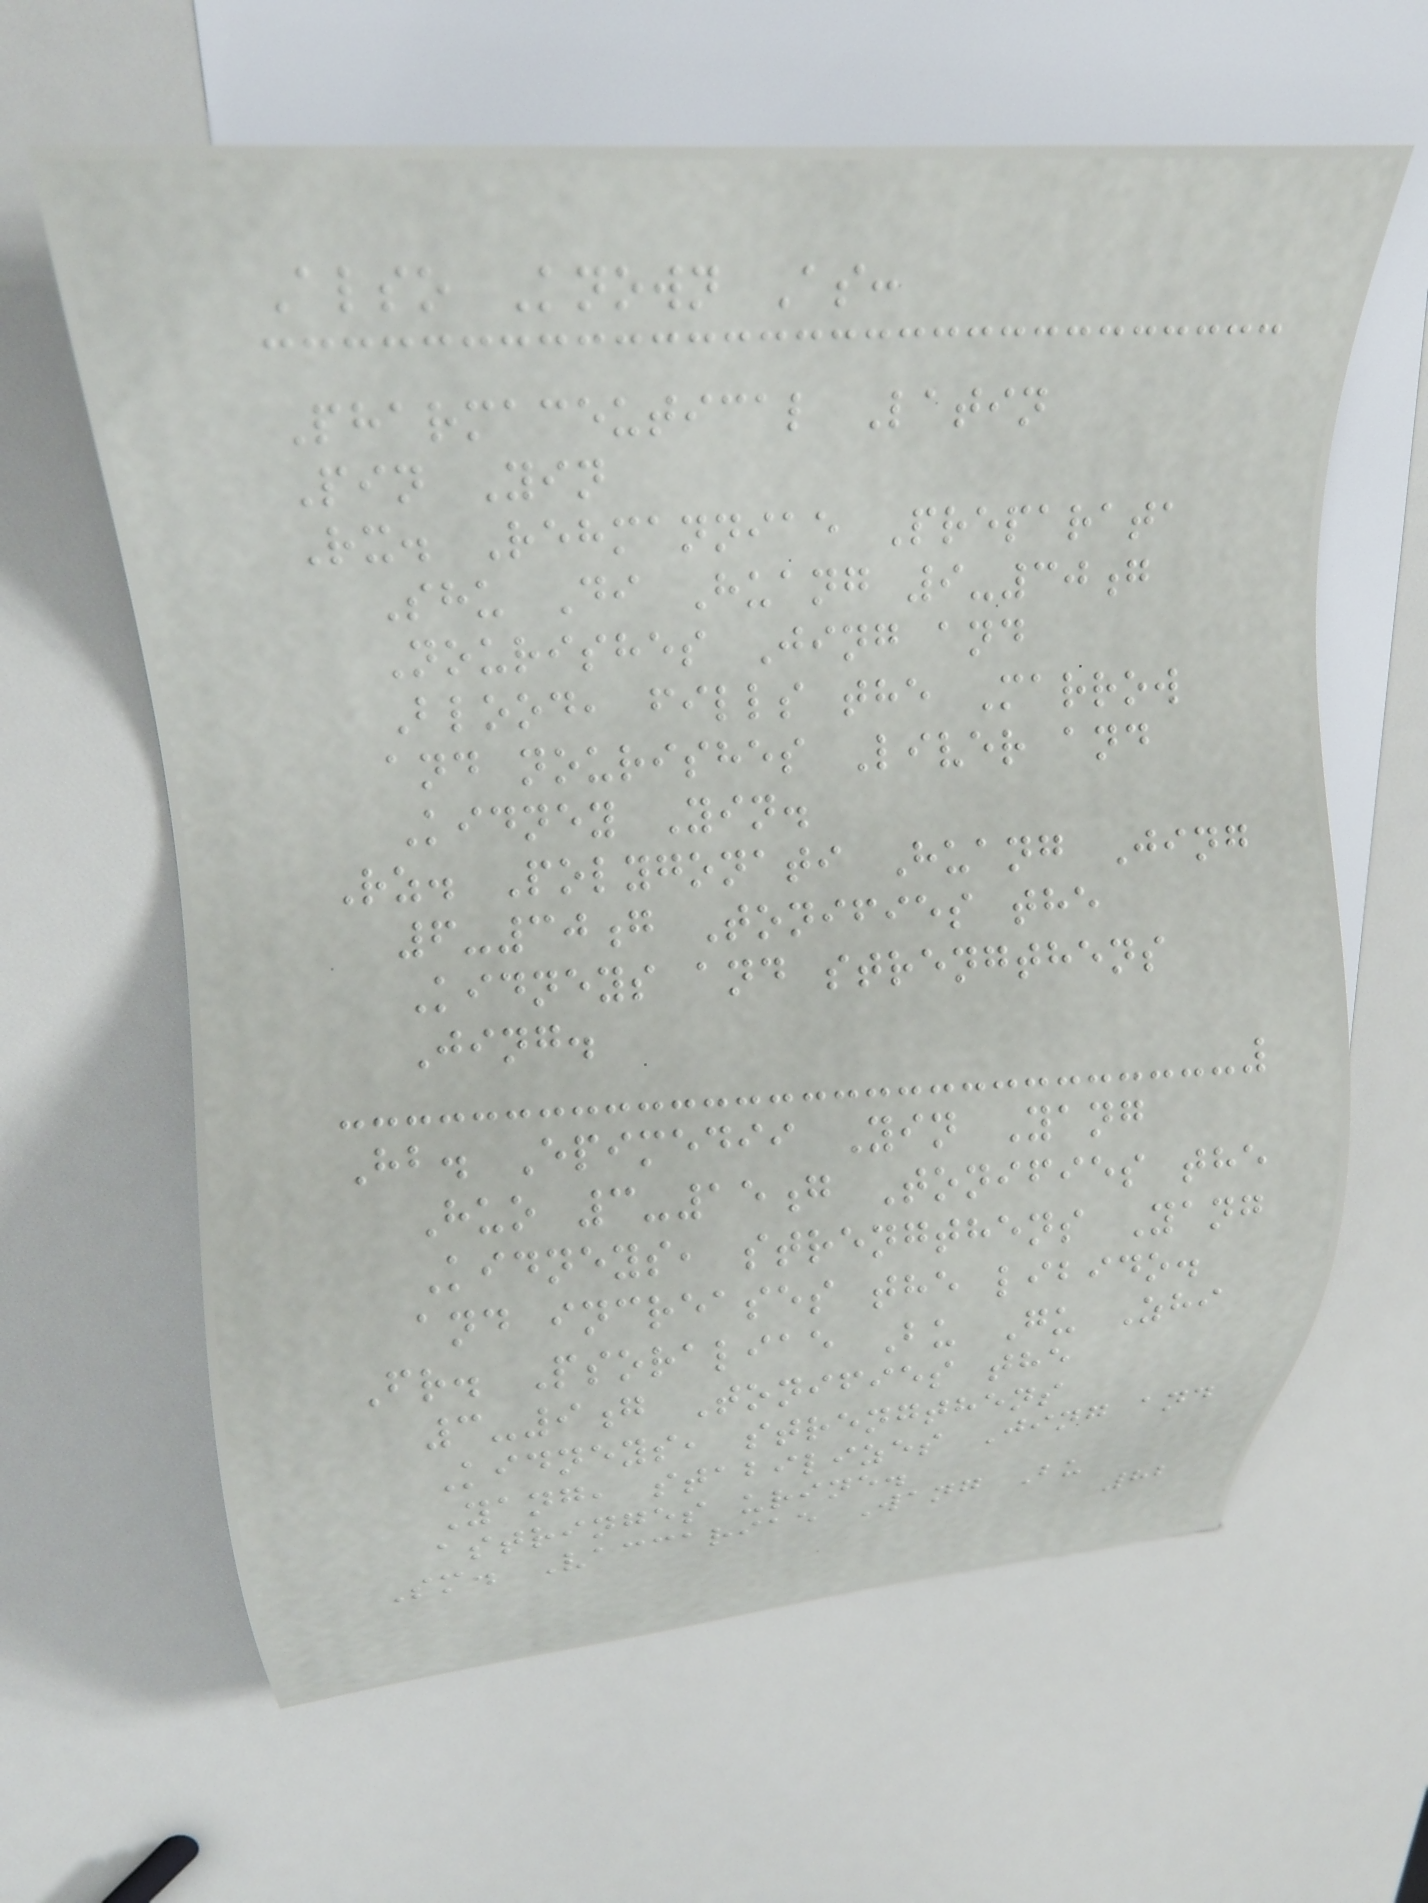Also Known As:
Pharmaceutical Latin
Pin Yin
Rx. Rehmanniae Preparata
Shu Di Huang 9-30g
Nourishes Jing and
Blood, fills the Marrow
and nourishes Liver and
Kidney Yin.
Rz. Polygonati Huang Jing
6-30g Tonifies the
Kidneys and strengthens
Jing.
Hb. Epimedii Yin Yang
Huo 3-15g Tonifies the
Kidneys, strengthens Yang
and increases the libido.
Fr. Psoraliae Bu Gu Zhi
3-9g Tonifies the
Kidneys, strengthens
Yang, stabilizes Jing and
astringes urine.
Sm. Vaccariae Wang Bu
82
